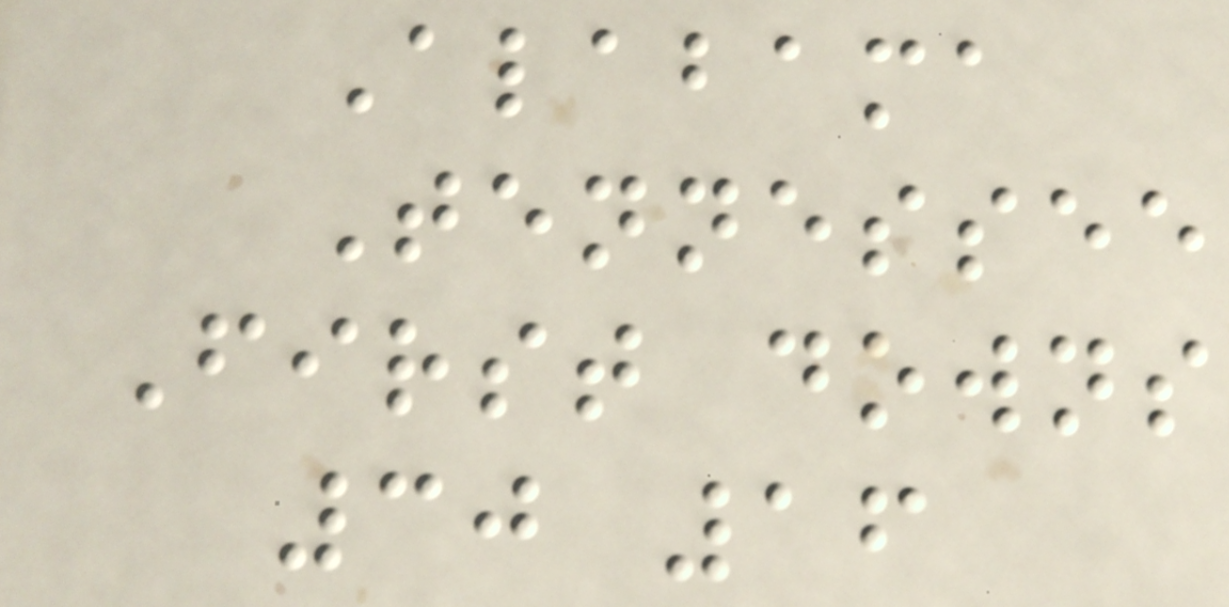Alabama
Tennessee
First downs
30 16
